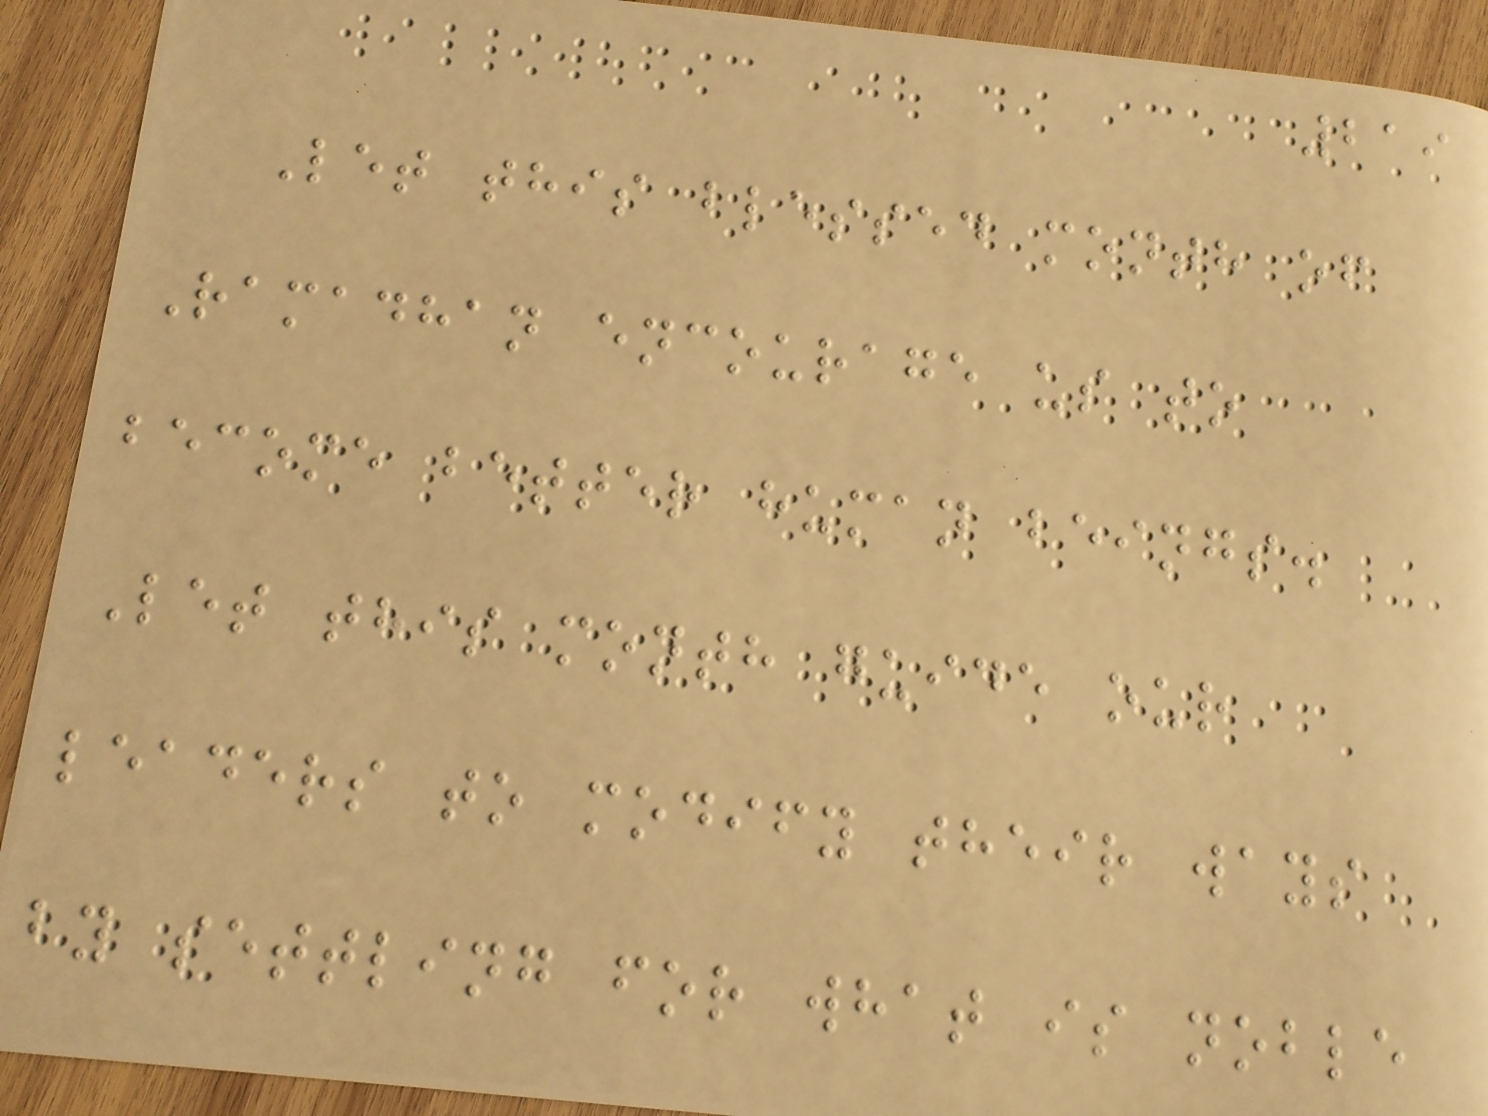219
Let this blessed month of
Ramadhan encourage us to
become better human beings.
Let this month guide our
leaders to modify their ways
by settling for what is noble
